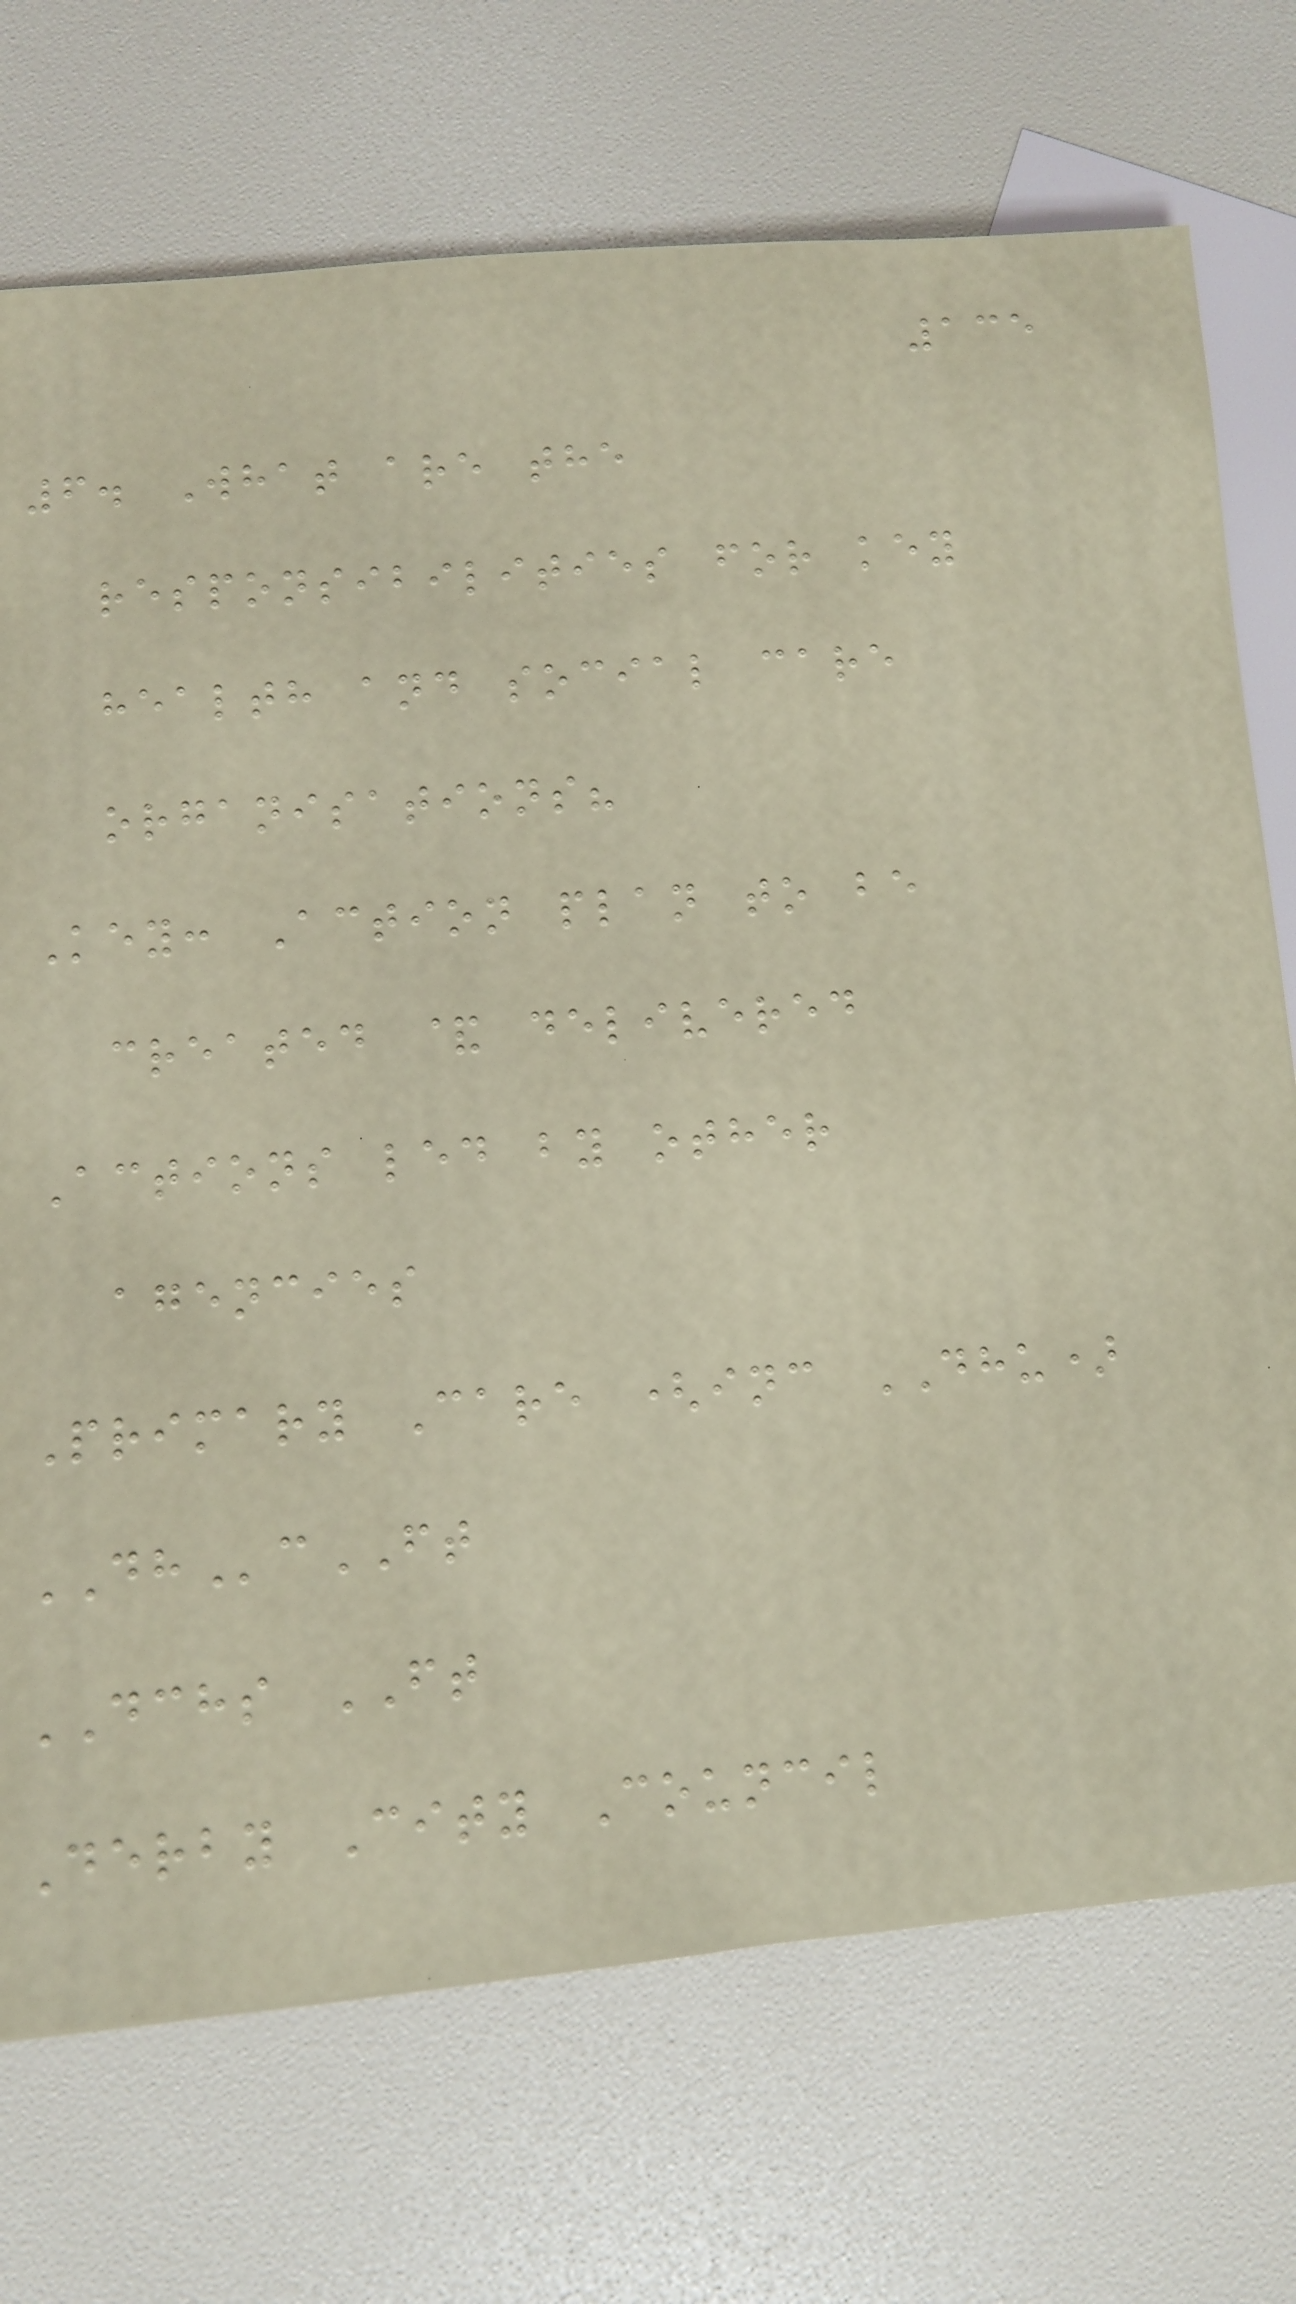135
6. What are the
responsibilities for key
health and social care
organisations?
Key: Action plan to be
created & delivered
Actions led by other
agencies
Primary Care (inc DHU)
DHcFT
DCHS FT
Derby City Council
